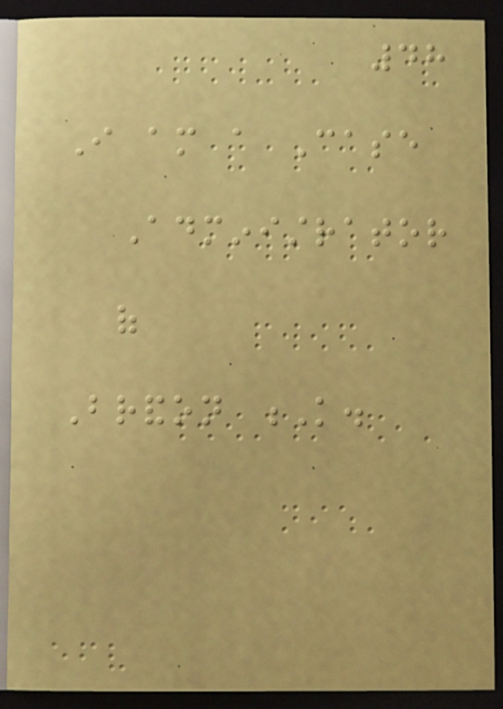48
I am a Case
Administrator
of
Brandon K.
